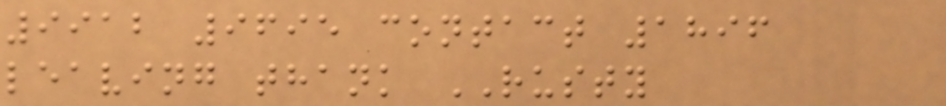9912 9695 contact 1896
leaving thank RUSTY
